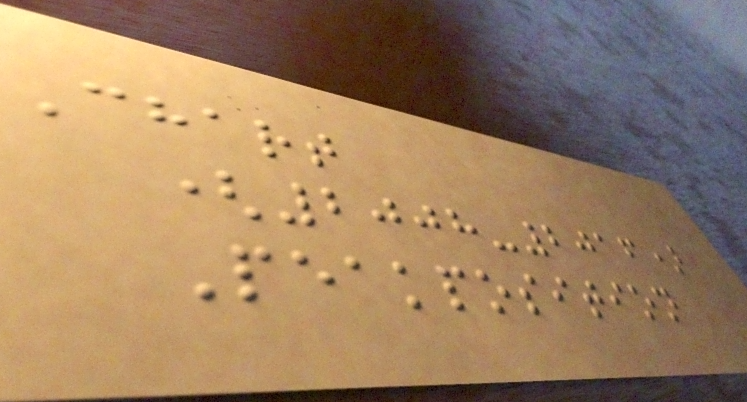Chart
(2008-2016)
Peakposition
